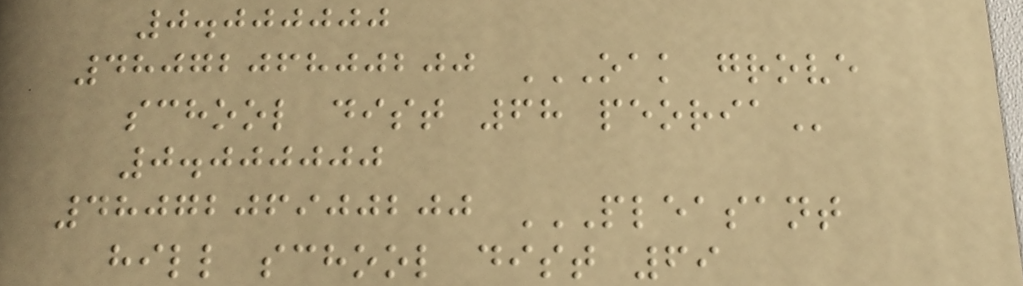0.000000
4807206800200 OAK GROVE
SCHOOL DIST 68 PEORIA
0.000000
4807206900200 PLEASANT
HILL SCHOOL DIST 69
